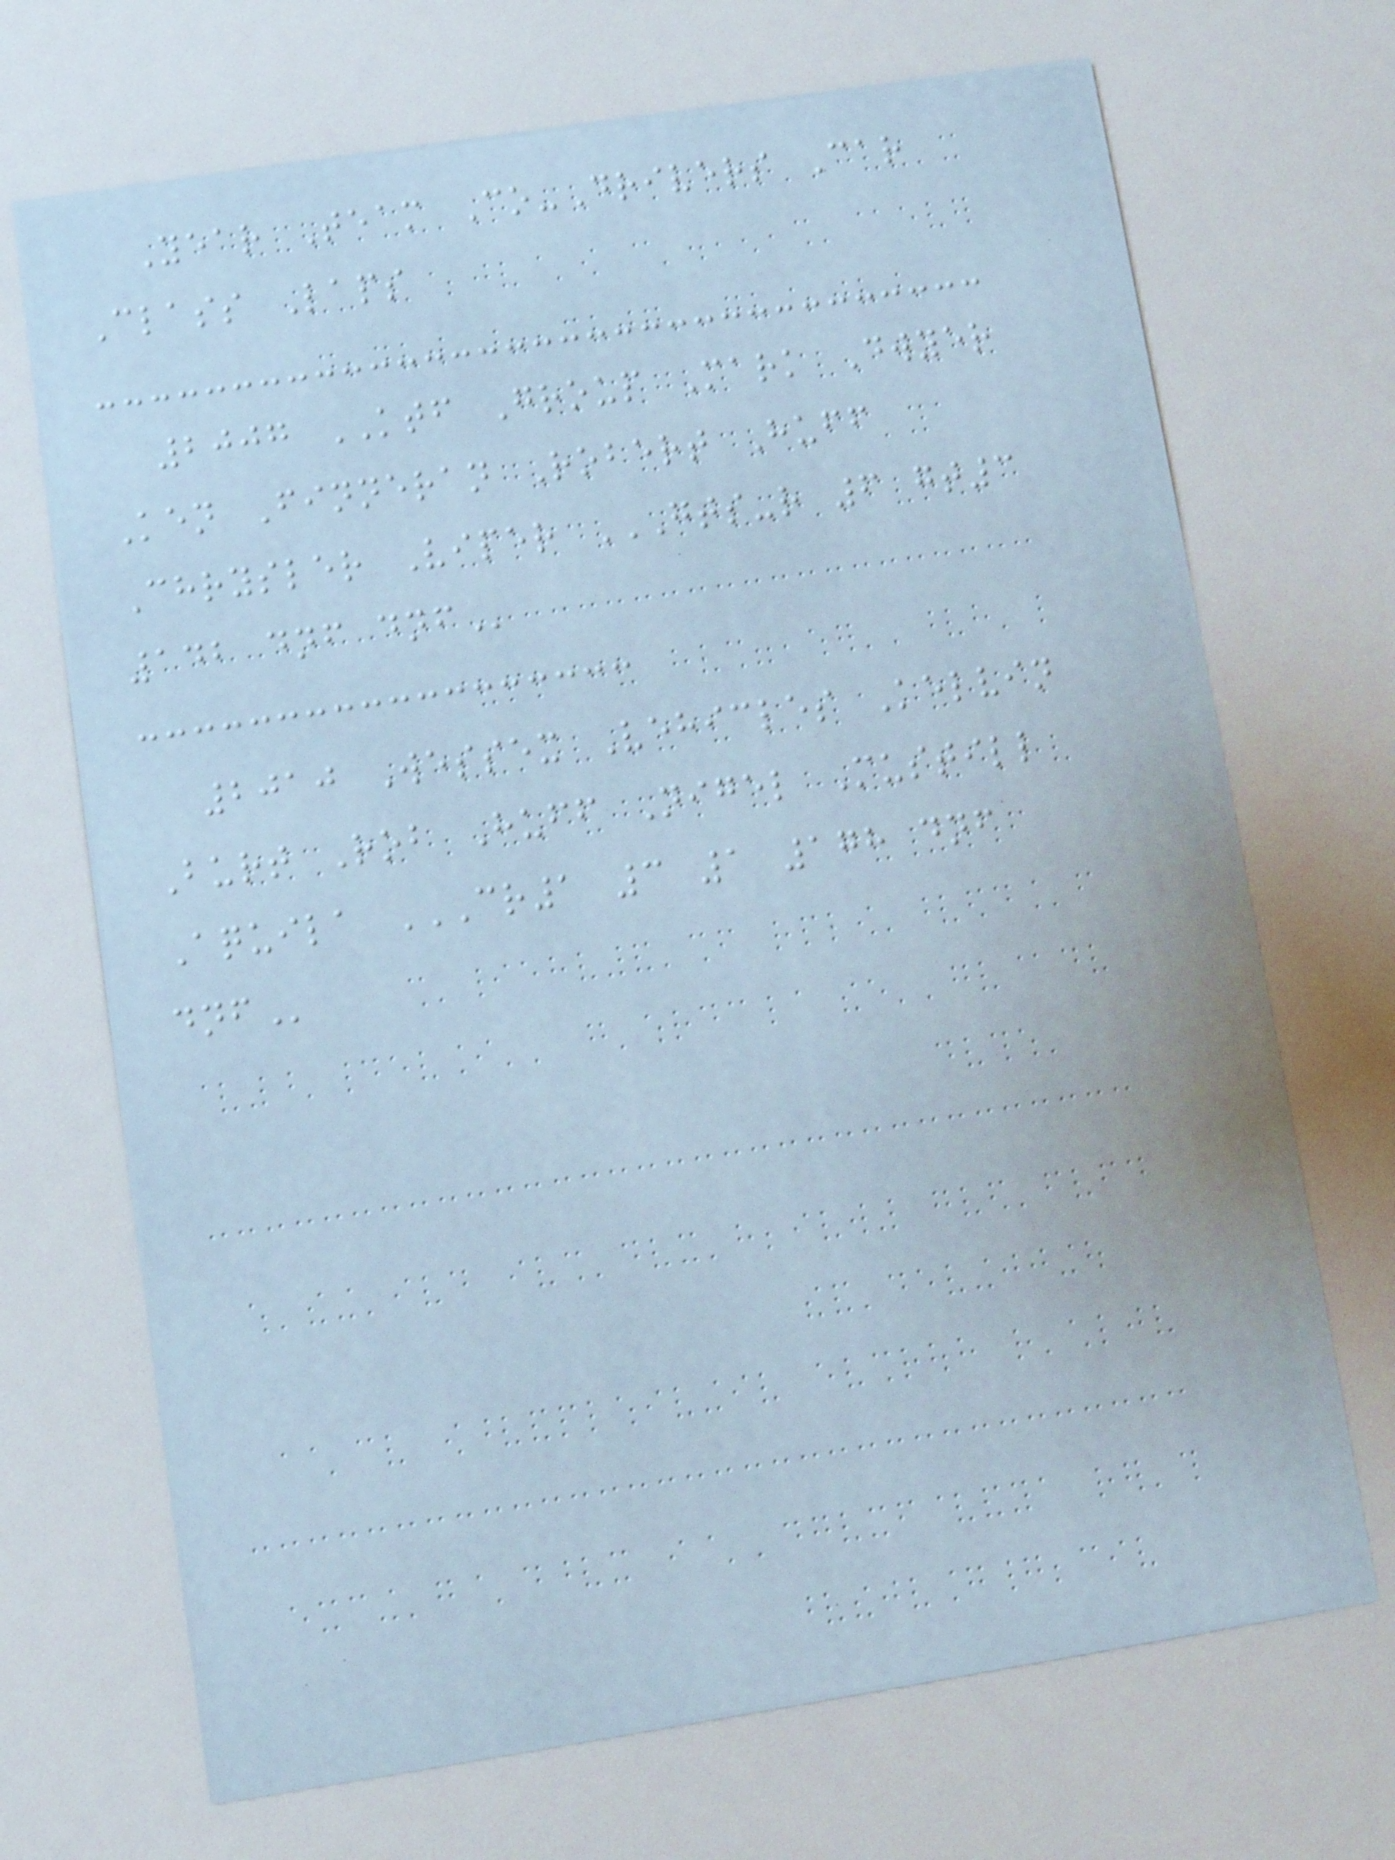Year Team Co-Drivers Car
Class Laps
2007 KTF Group Mark Dwyer
Ken Finneran Robert Huff
Chrysler Viper GTS-R 6 GT3
142 DNF DNF
2010 Wessex Vehicles Kelvin
Burt Rob Huff Nigel Mustill
Aquila CR1 3 1 178 DNF
DNF
